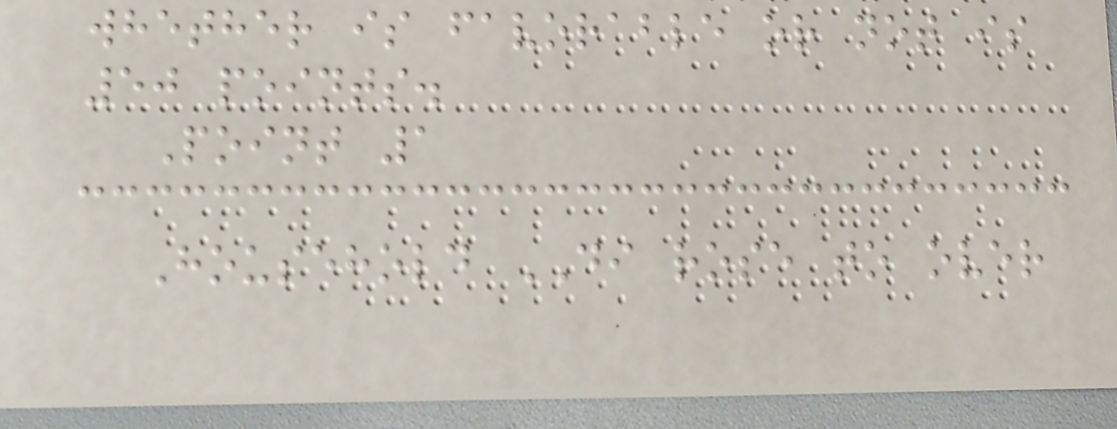whether is favorable or not is
50 points.
Point 1
Household DI rose to over
